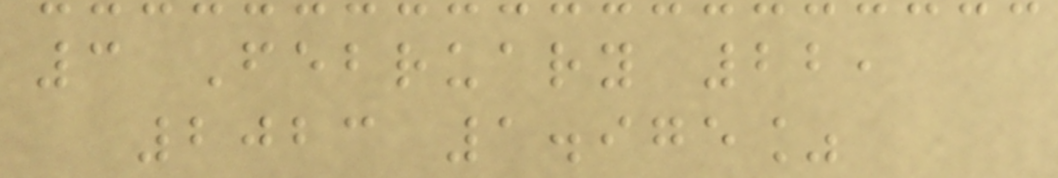3 February 22,
2023 1.975%
